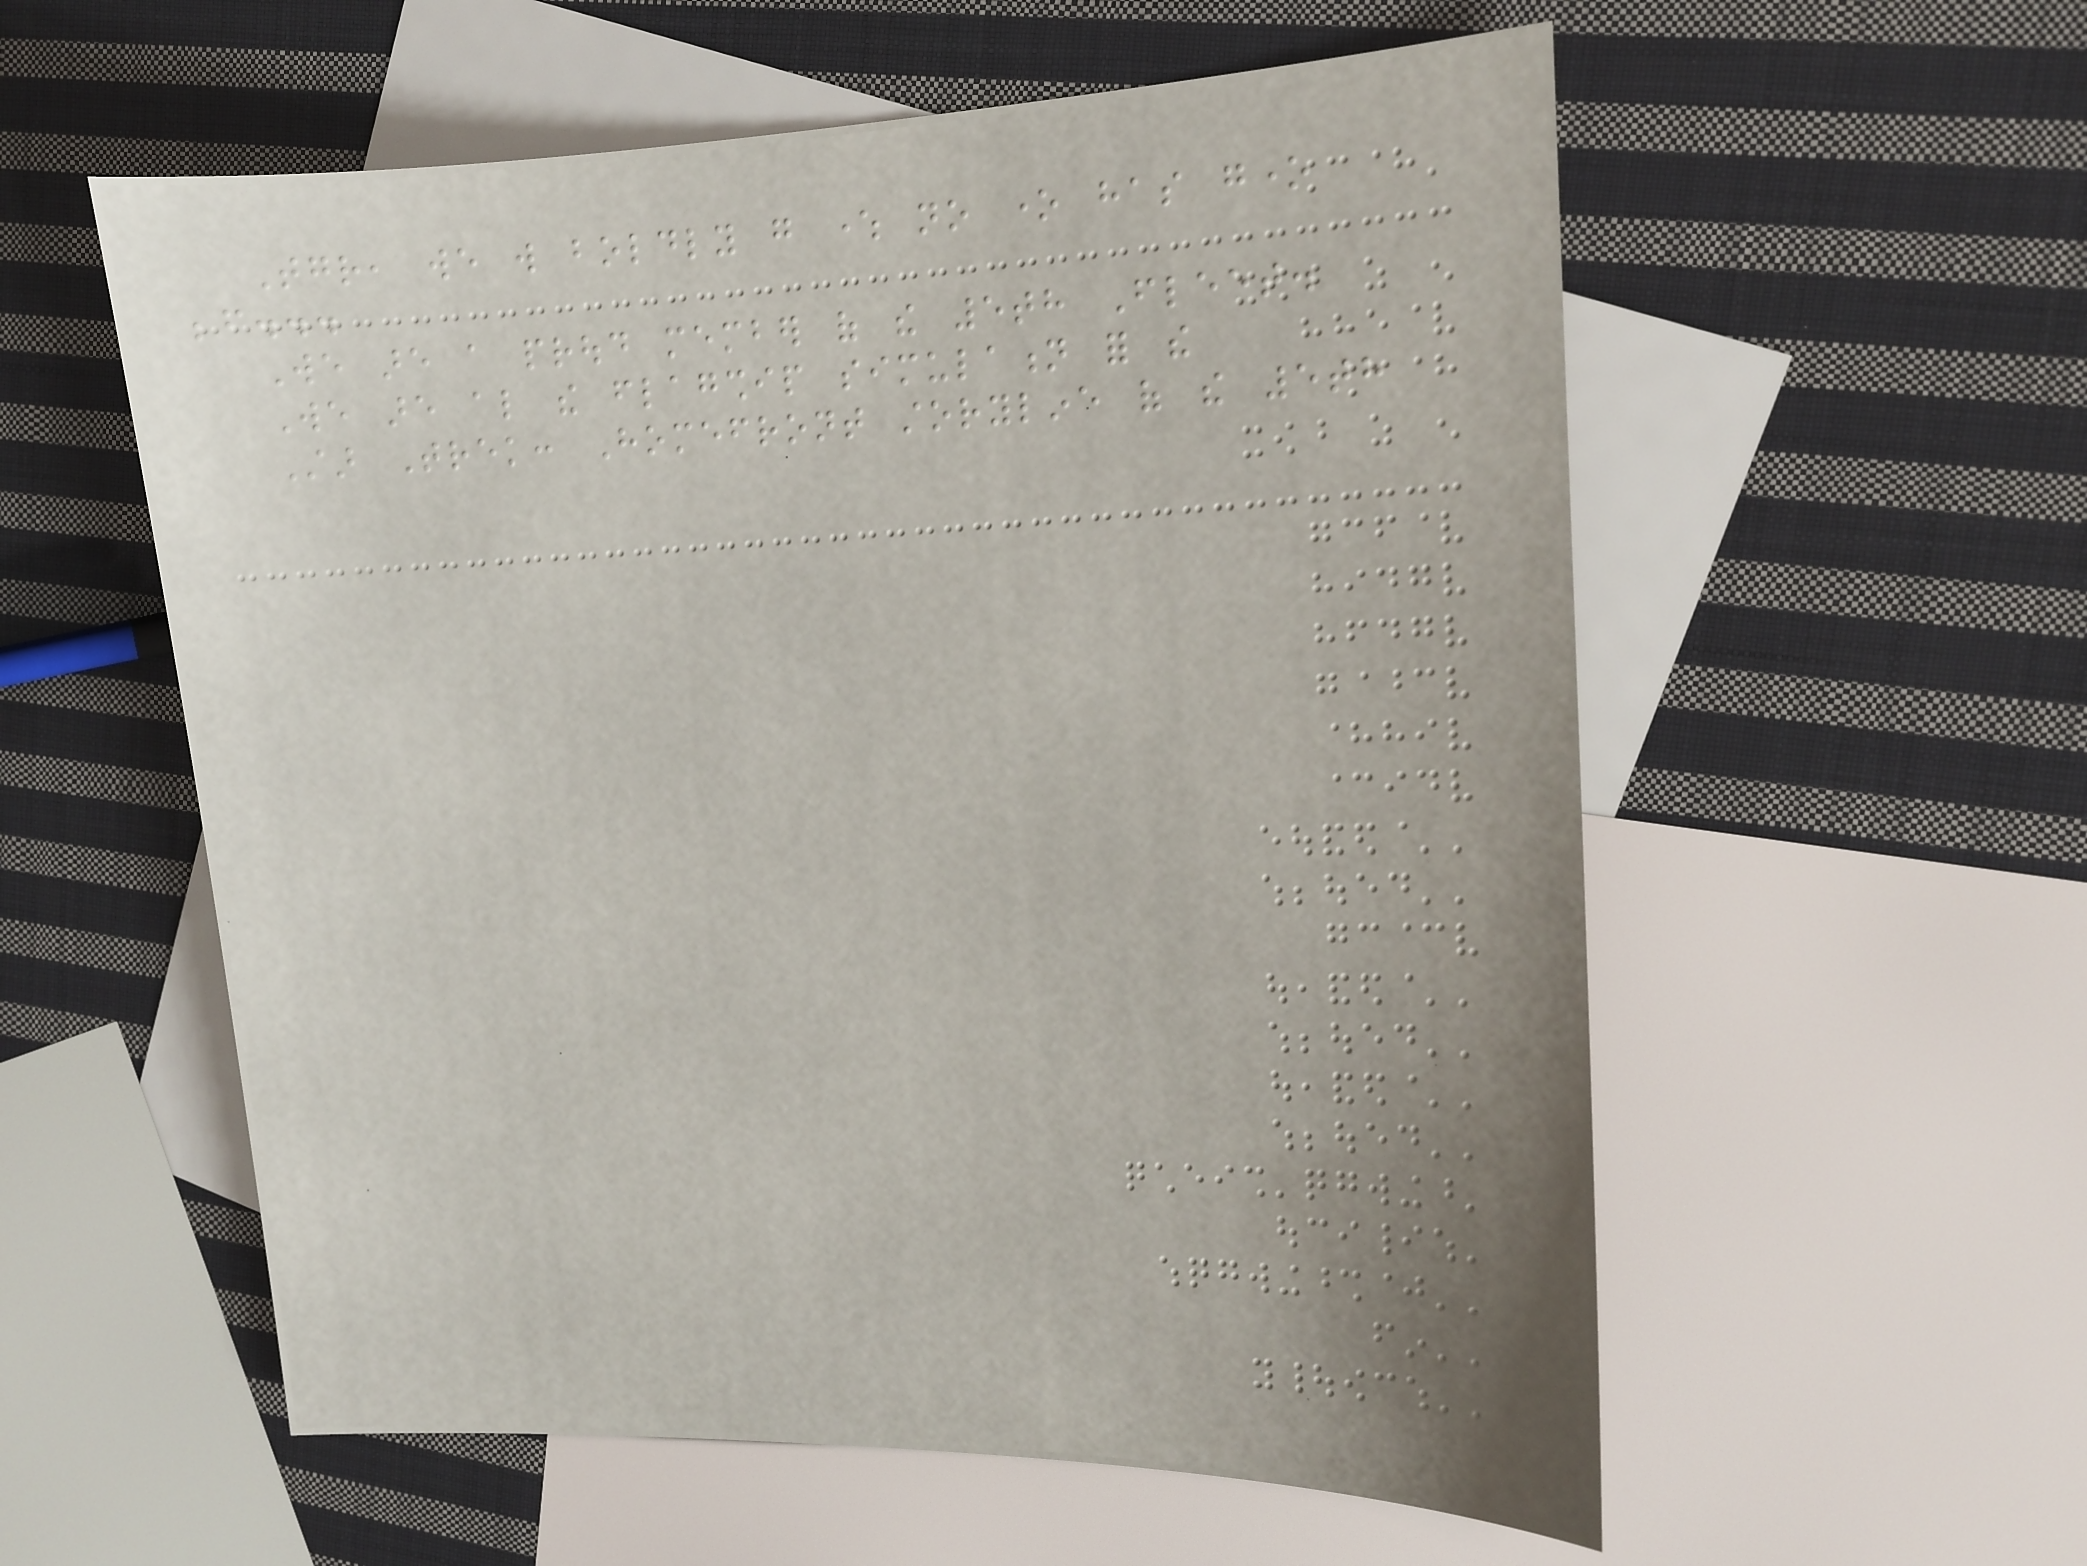Together, we will boldly go where no one has gone
before...
We are a proud member of the 5th Fleet.
We are also the flagship simulation for the
Star Trek: Homefront storyline of the 5th
